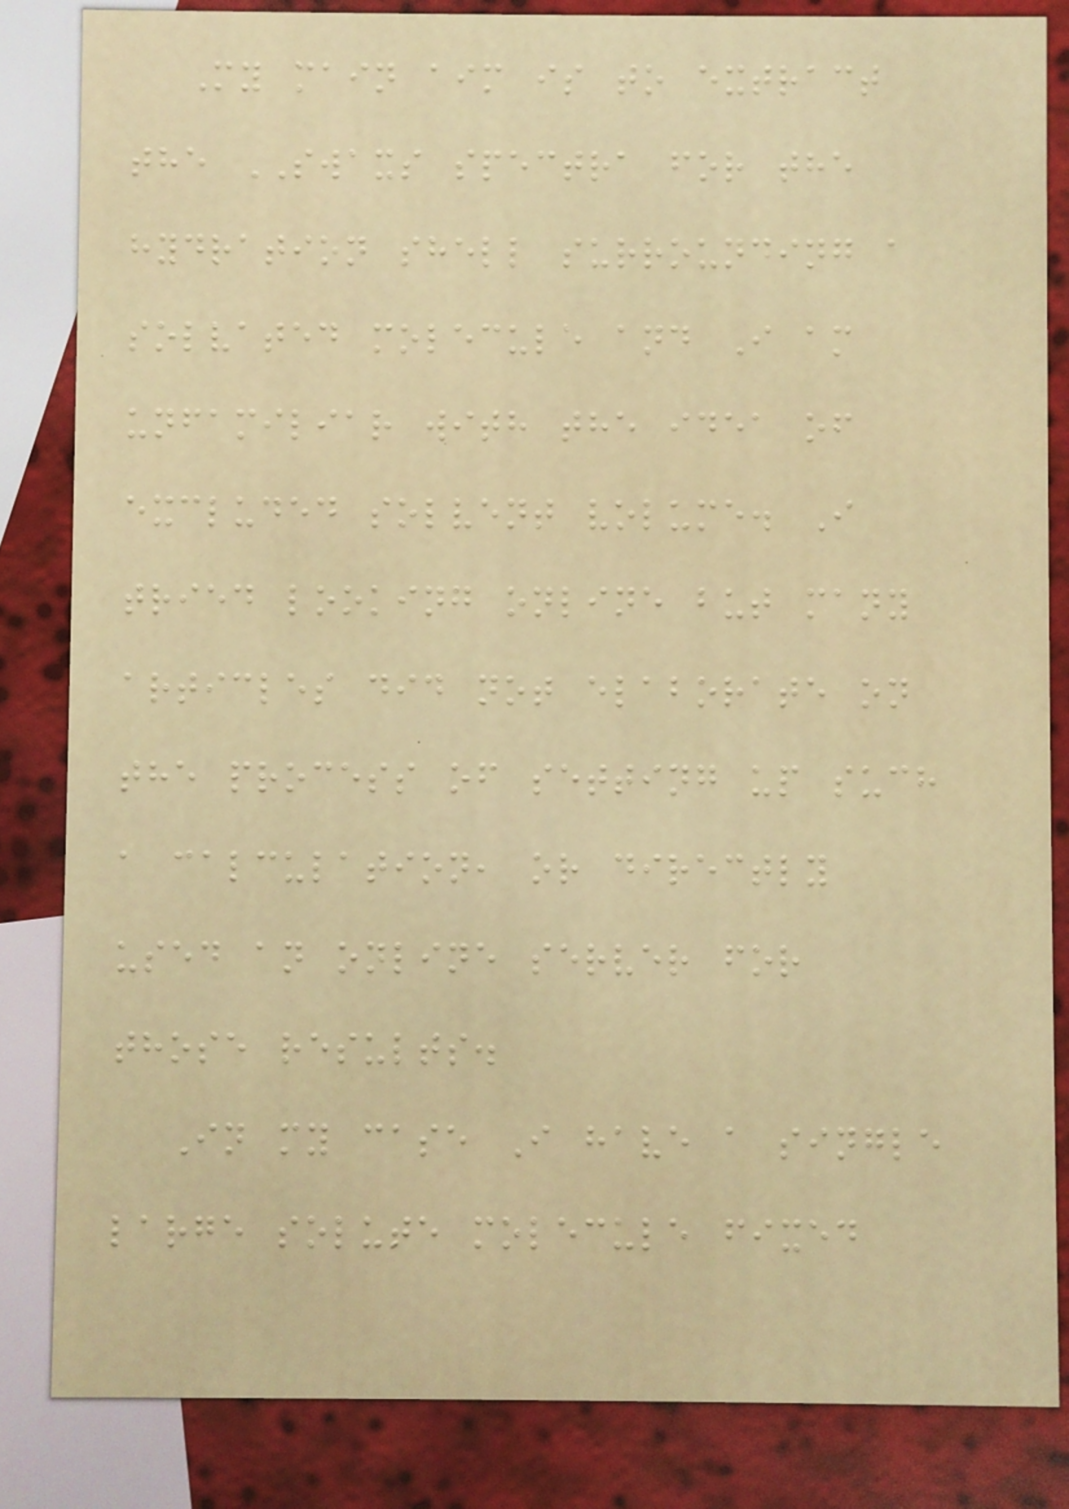My main aim is to extract
the SWAXS spectra for the
hydration shell surrounding a
solvated molecule and I am
unfamiliar with the idea of
excluded solvent volume. I
tried looking online but many
articles did not elaborate on
the process of setting up such
a calculation, or directly
used an online server for
those results.
In my case I have a single
large solute molecule fixed
